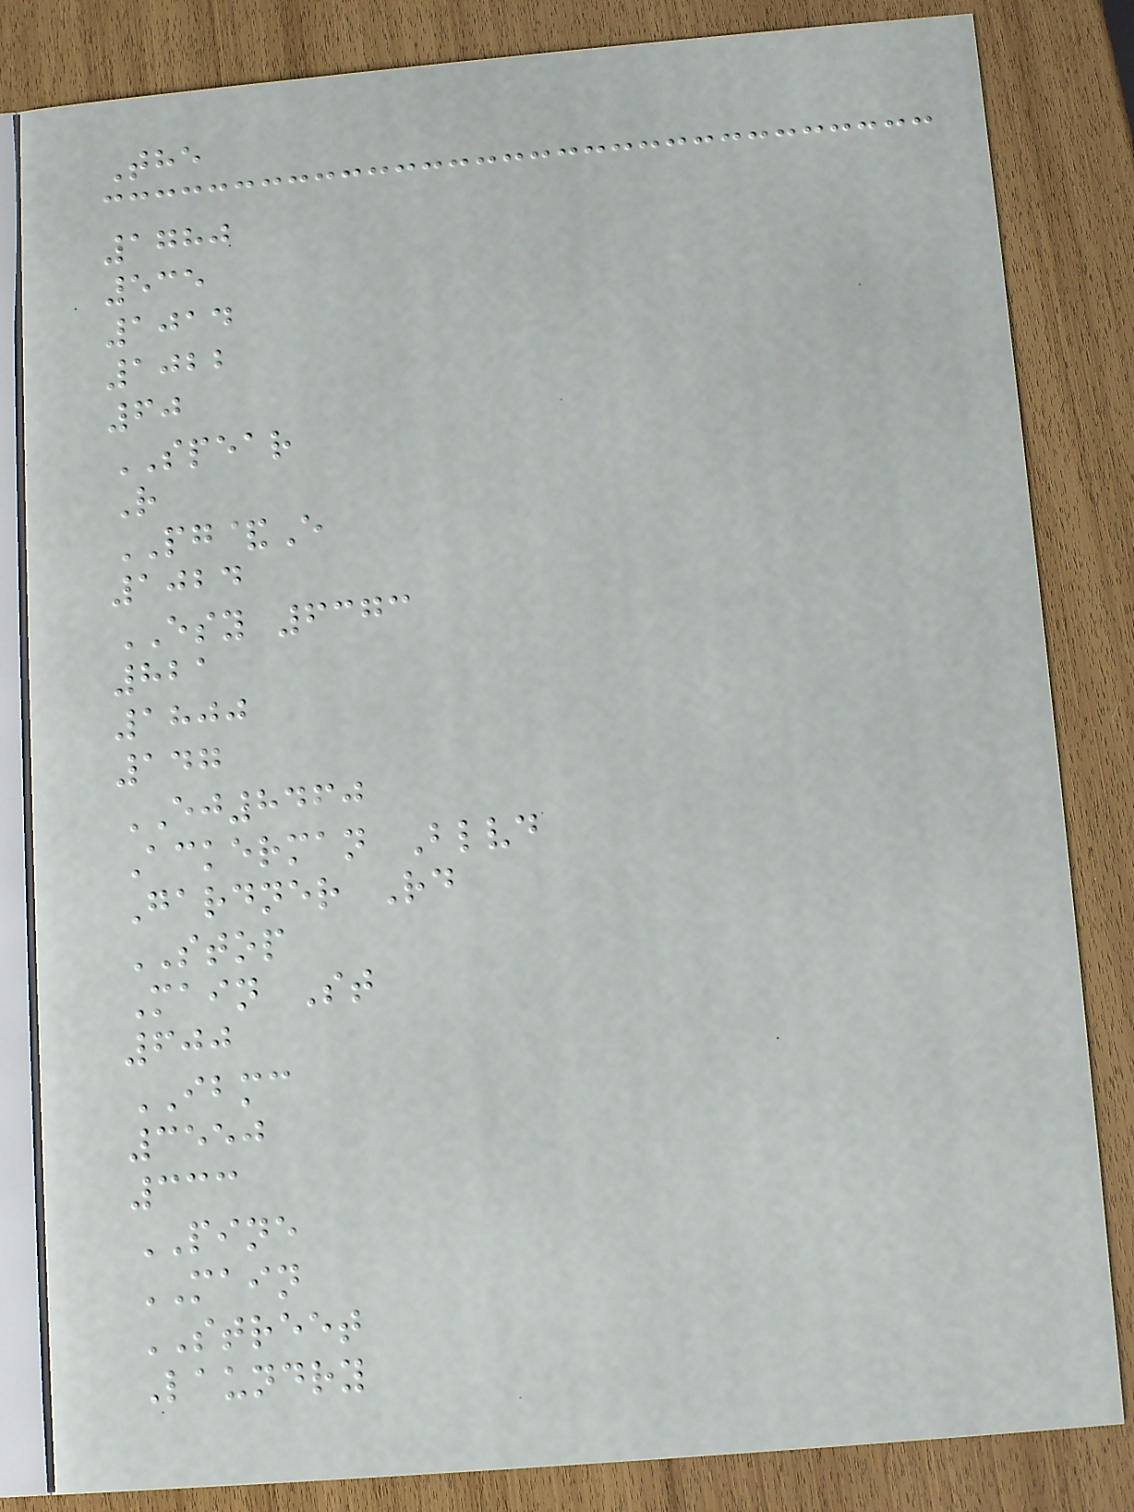The
1780
535
1014
1022
60
SPEAR
R
PG&E
1024
ESY 6373
821
1800
147
EJ8460
Ackerman Blvd
Gardner Rd
STOP
Main St
600
IBMC
3550
333
PINE
MAIN
STREET
Laundry
